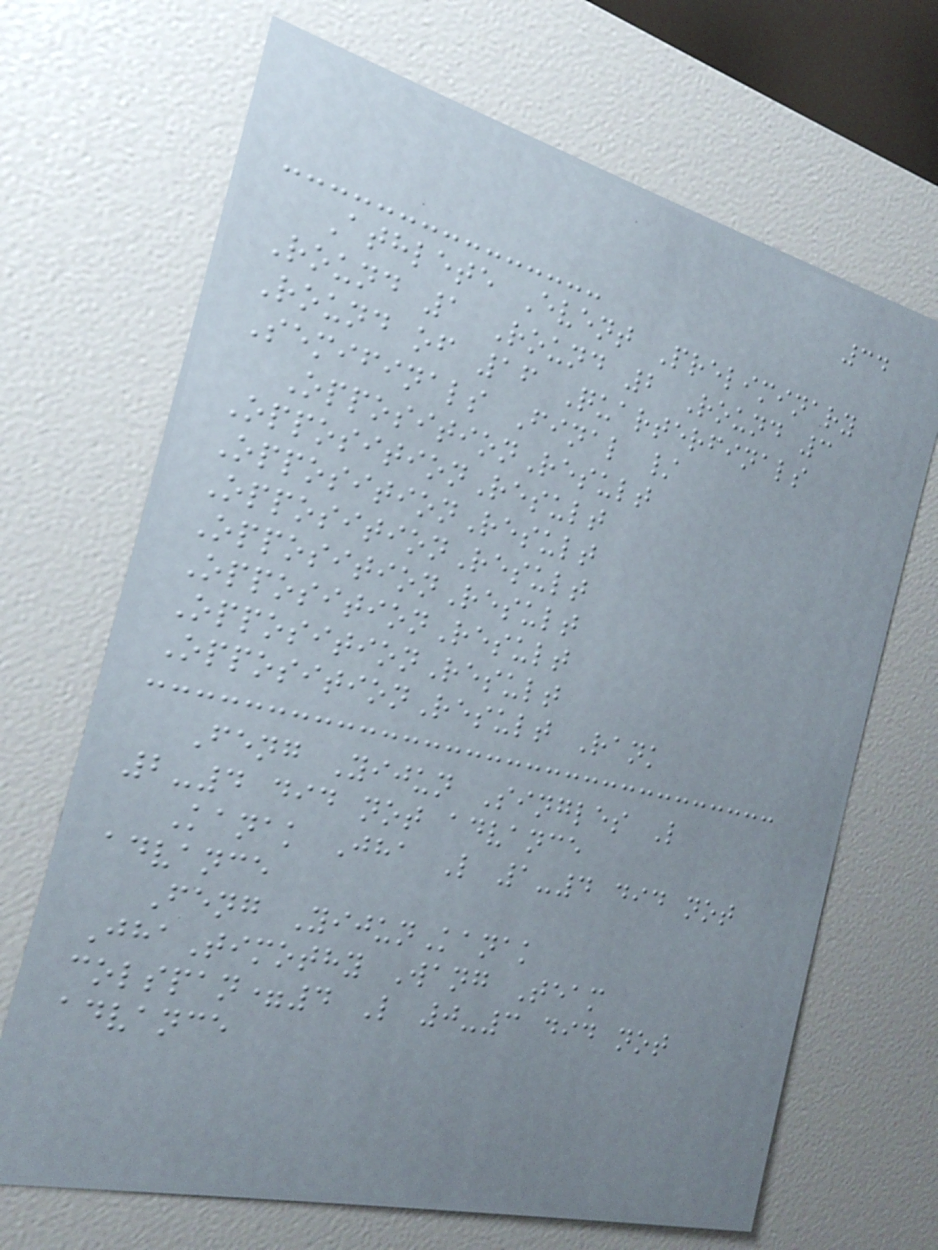34
Athlete Event Preliminary
Round 1 Round 2 Round 3
Round of 16 Quarterfinals
Semifinals Final /
OppositionResult
OppositionResult
OppositionResult
OppositionResult
OppositionResult
OppositionResult
OppositionResult
OppositionResult Rank
Feng Yijun Singles L
2-4 did not advance
Kanak Jha L 1-4 did not
advance
Feng YijunKanak
JhaTimothy Wang Team
colspan=4 L 0-3 did not
advance
